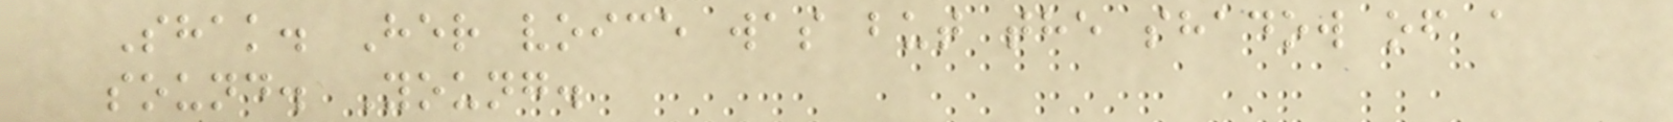Shak. Her voice was but the shadow of a
sound. Young.
